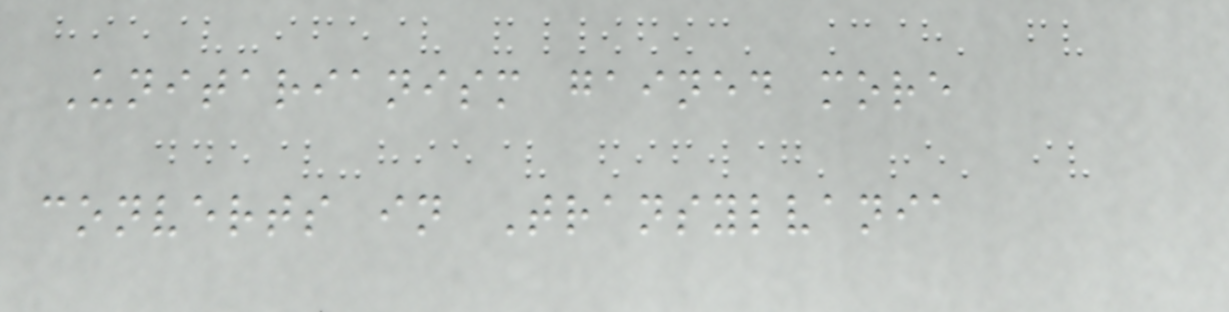Unitarianism gained more
converts in Transylvania
